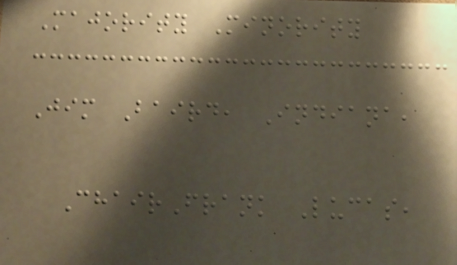Majority Minority
Jim Baird, Indiana,
ChairFrank Lucas,
